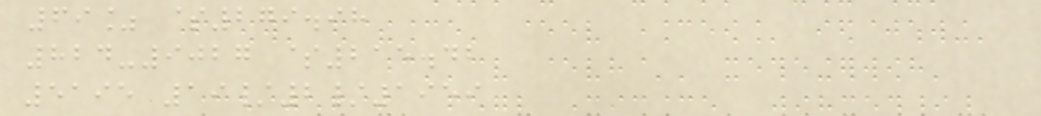69% $279.98
824-9027 $215.42
5195 19/2/1959
